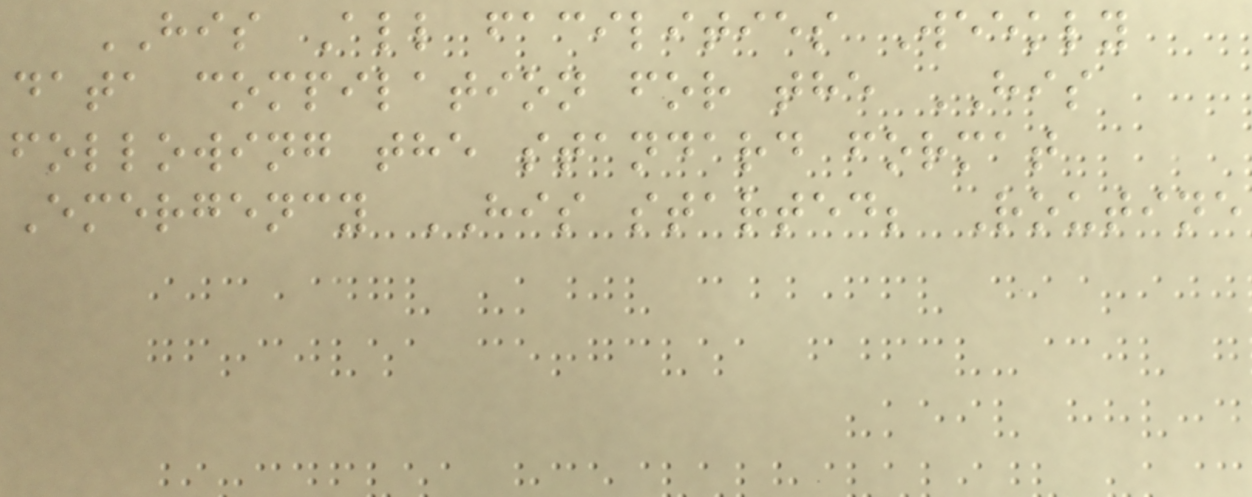HIS All facilities Weekly
data compilation for the HIS
following the standard format
Emergency HIS started; Routine
